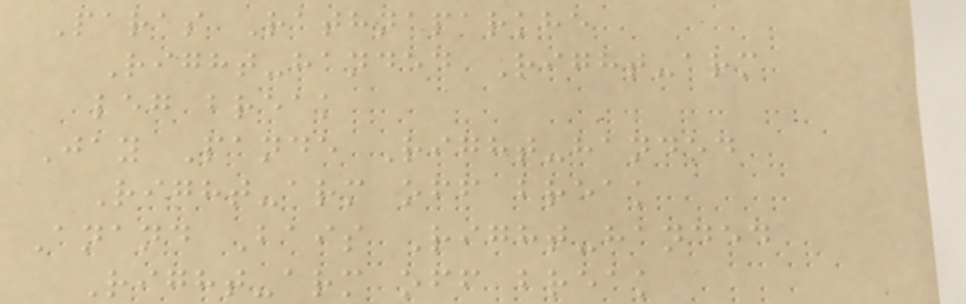Paras Rathnaparkhe
Right-handed Right-arm
leg break
Jay Pande Right-handed
Right-arm off break
Anand Bais Right-handed
Right-arm off break
